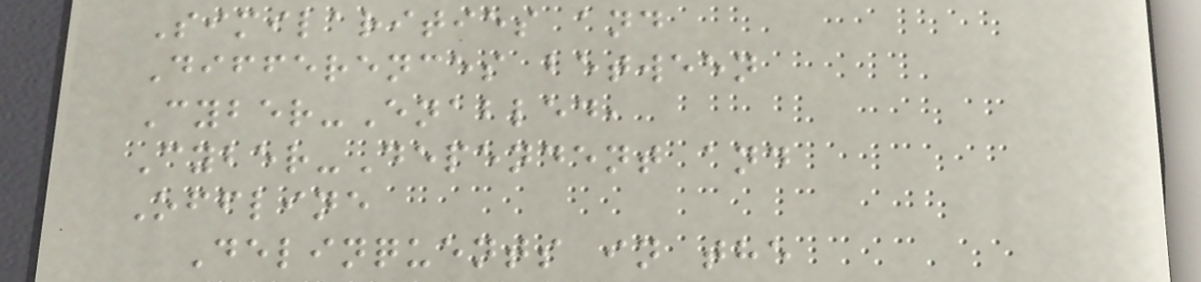Similarities and
Differences between
Cyber-Enabled,
Cyber-Dependent and
Offline
Delinquents in the
